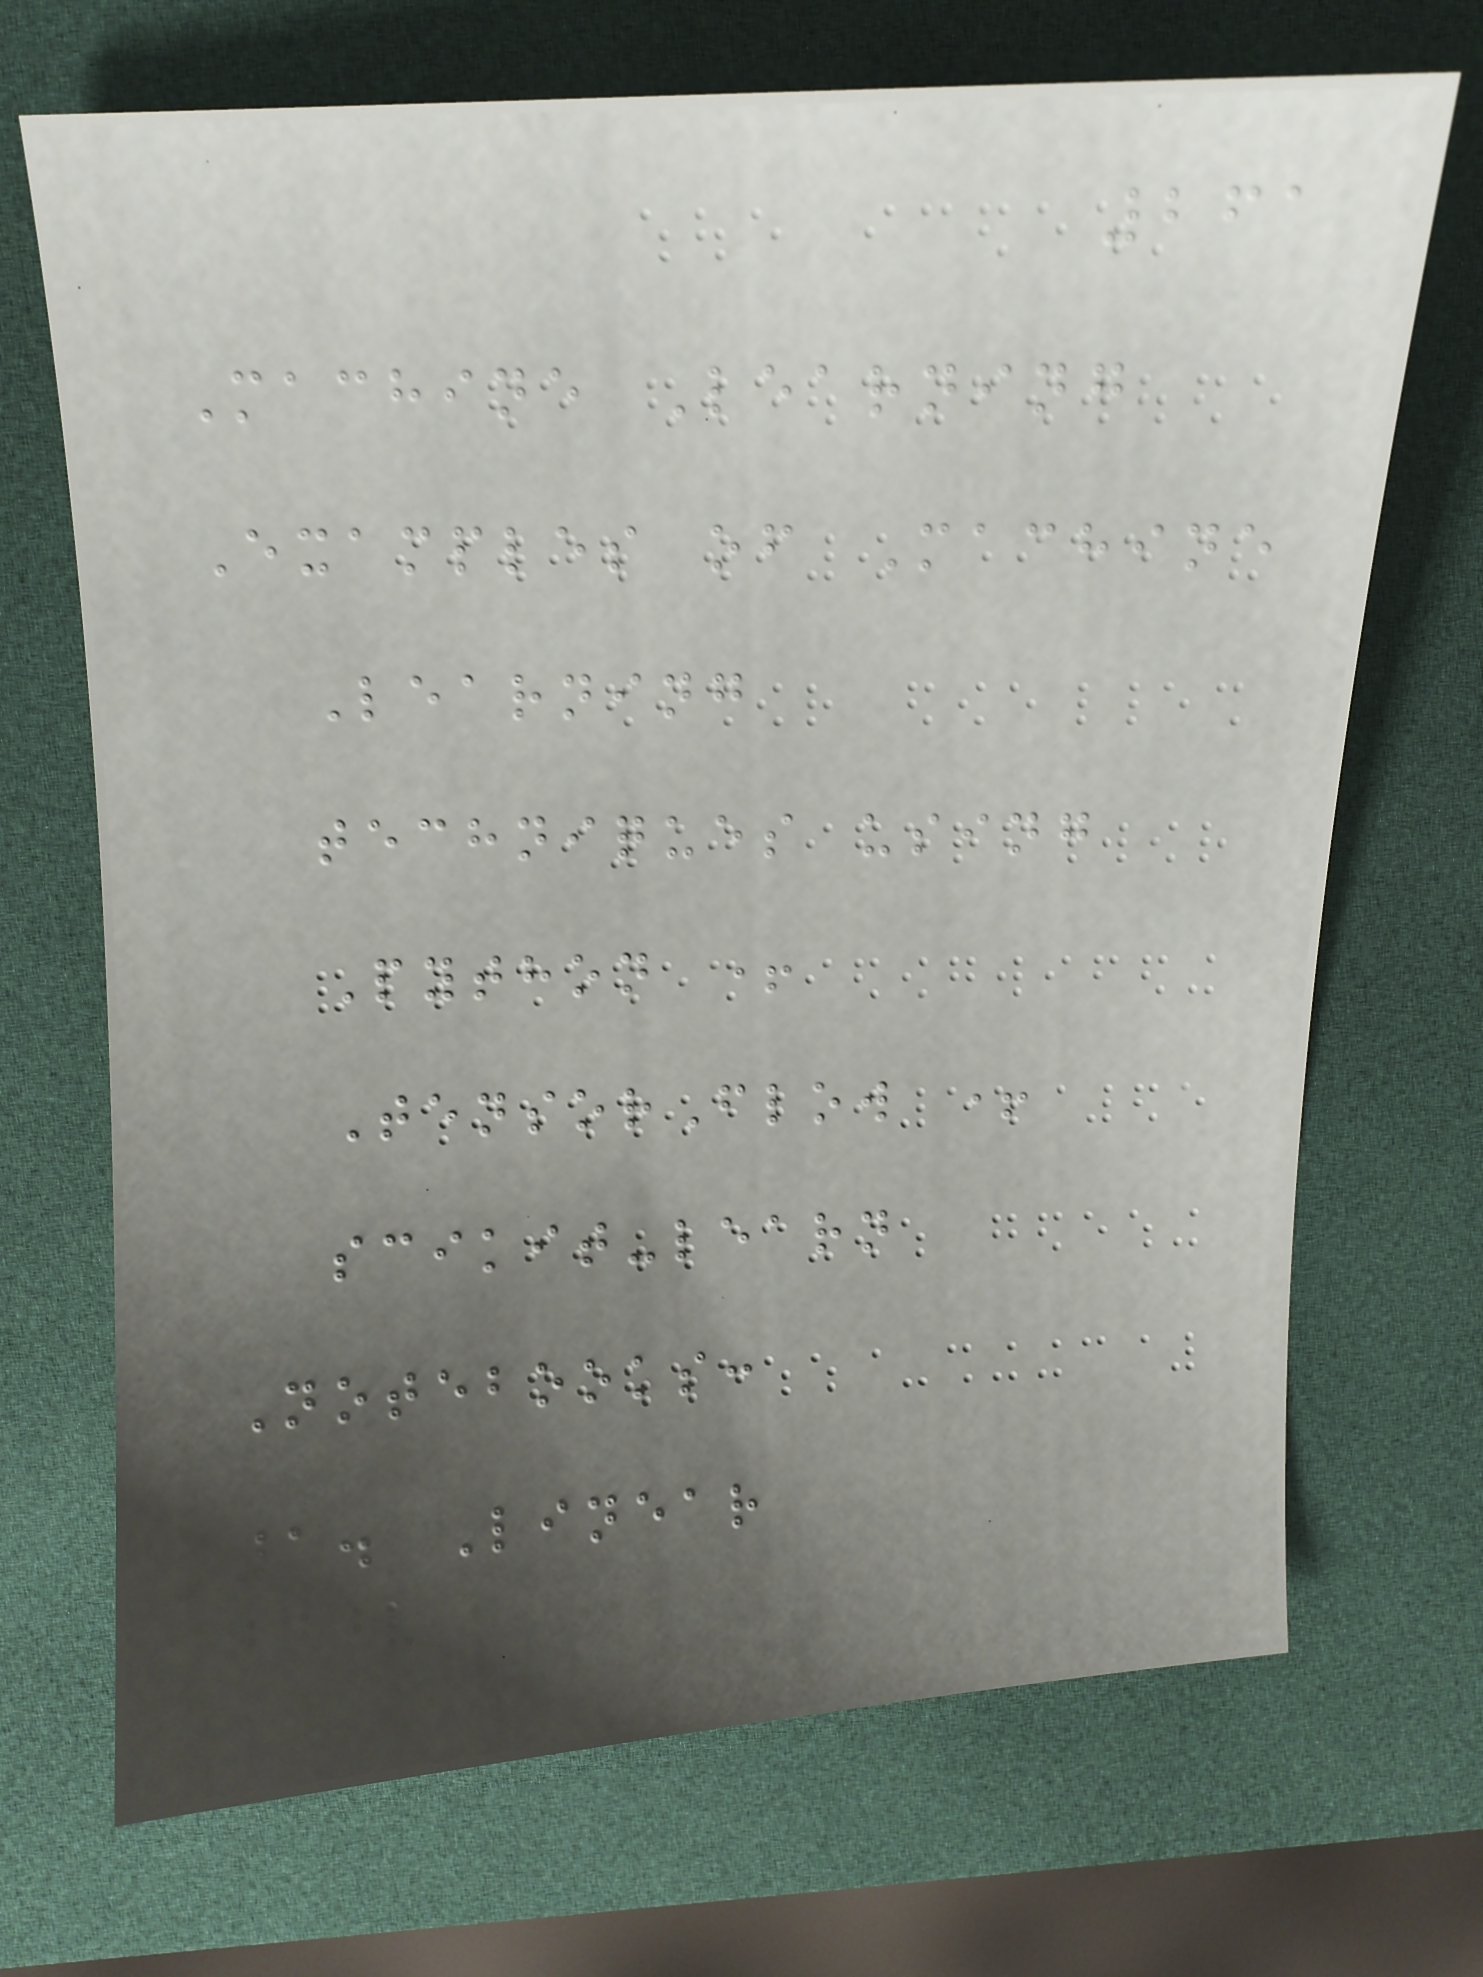261
Machine Learning
Examples of Machine
Learning
techniques using
Python +
TensorFlow +
scikit-learn
Notebooks:
1. Linear
